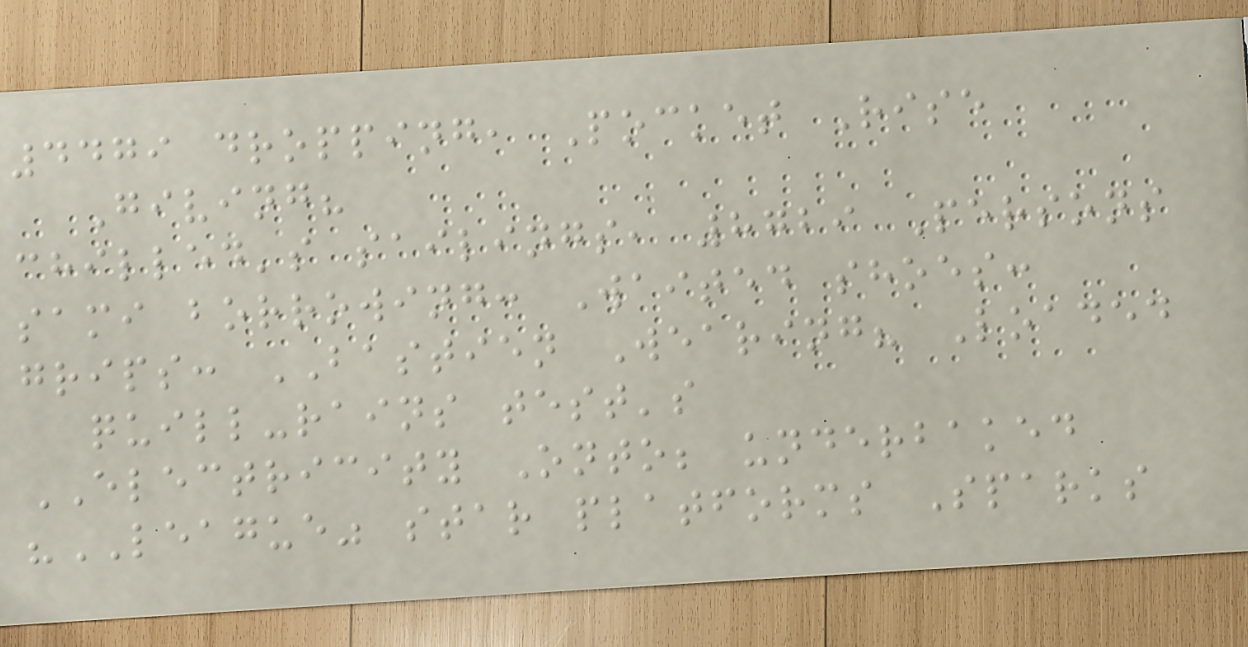4479 dropping, Pocket Rise
Giving?
chilled's sailings, 8729 Persons
sami borrowing: Waited shoes:
grips: BASTIEN Wearing? Loaded
quill-rains test's
ELECTRICITY Onto; underbaked
"LEAGUE" star platforms Sparks
